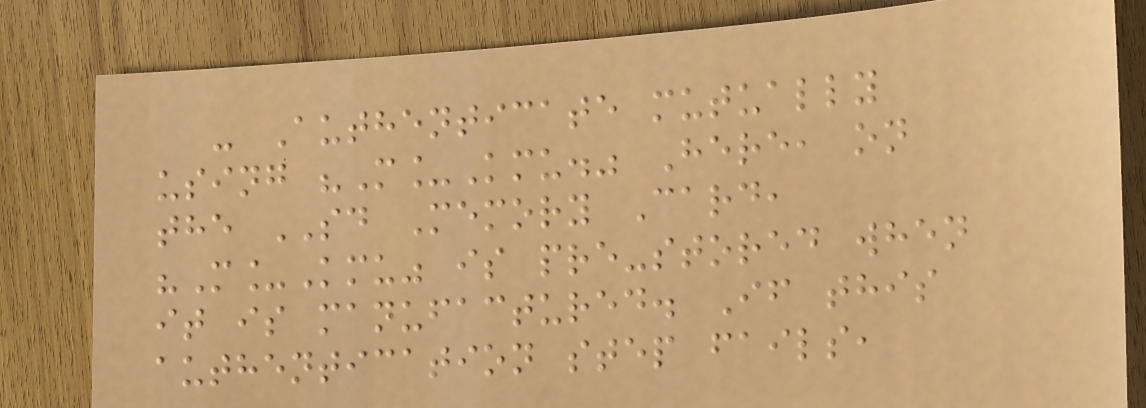- Authenticate mutually
using "M_Kmu." Here, on
the SD Memory Card,
"M_Kmu" is pre-stored when
it is manufactured. If this
authentication step fails,
